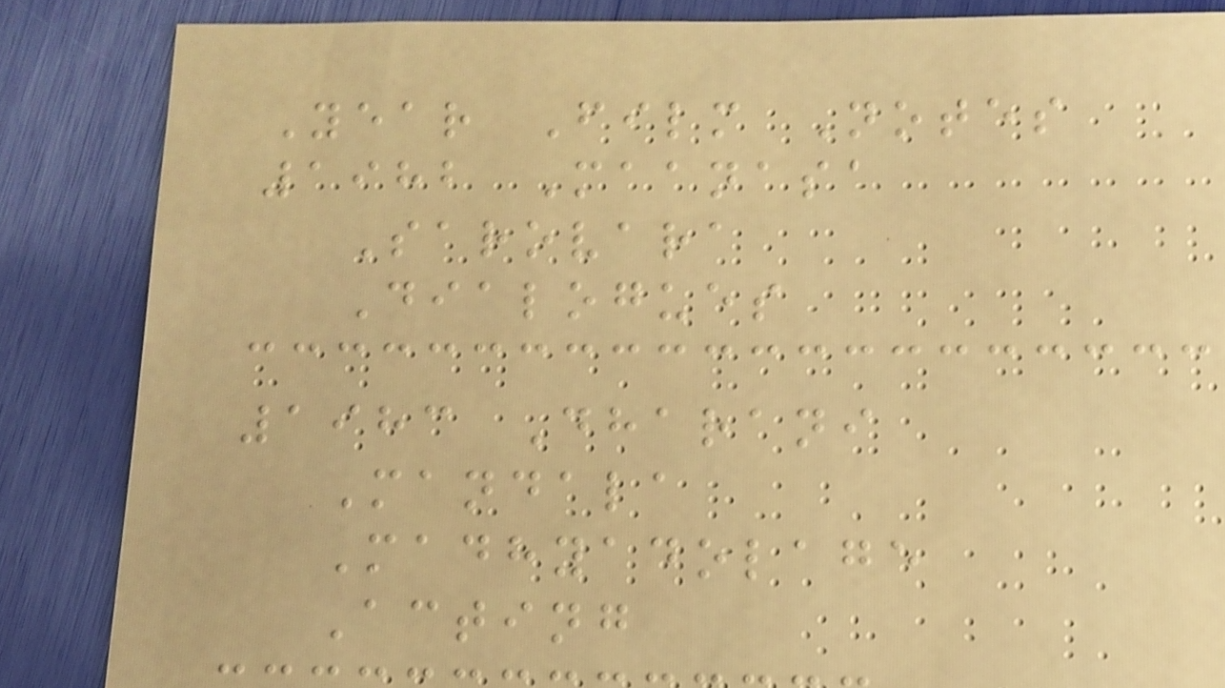Year Film Notes
1982 Maanasa
Sarovara
Dialogues
1983 Dharani
Mandala
Madhyadolage
Acting
